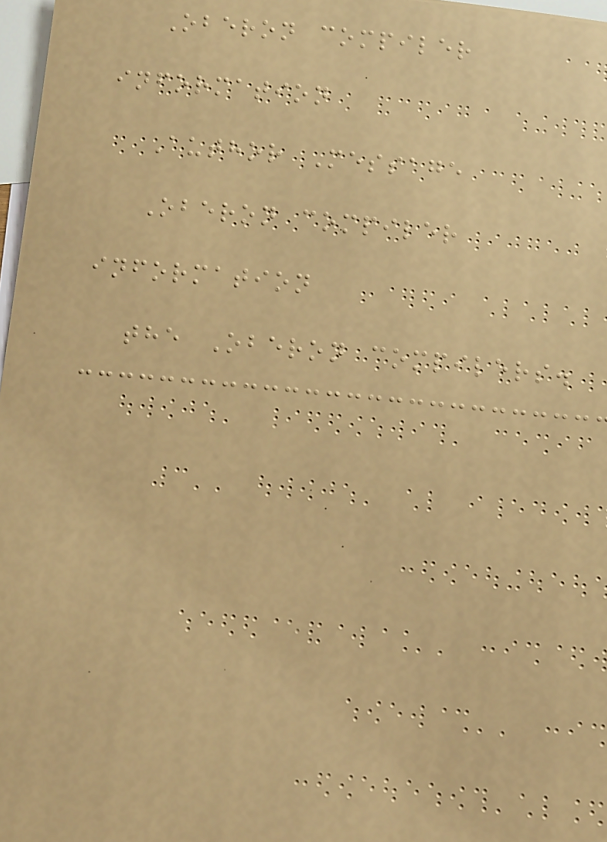Oberon compiler
information
Author Message
Oberon compiler
information
the Oberon compilers.
